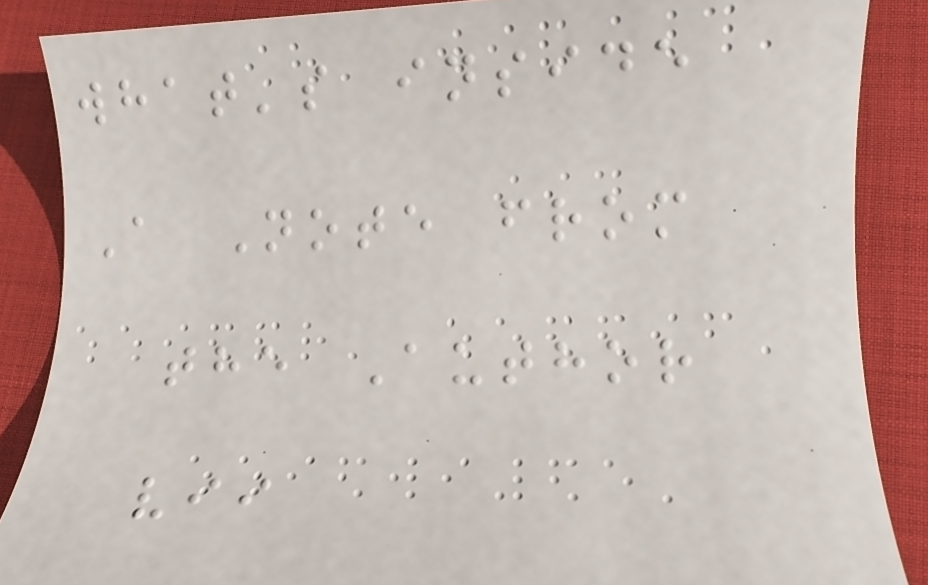what's inside
A Note from
the Author
vii
